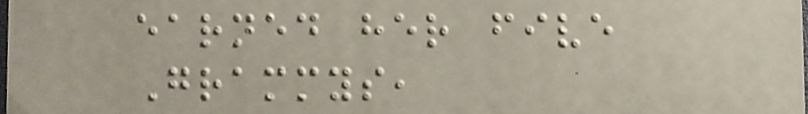earned her five
Grammys,
